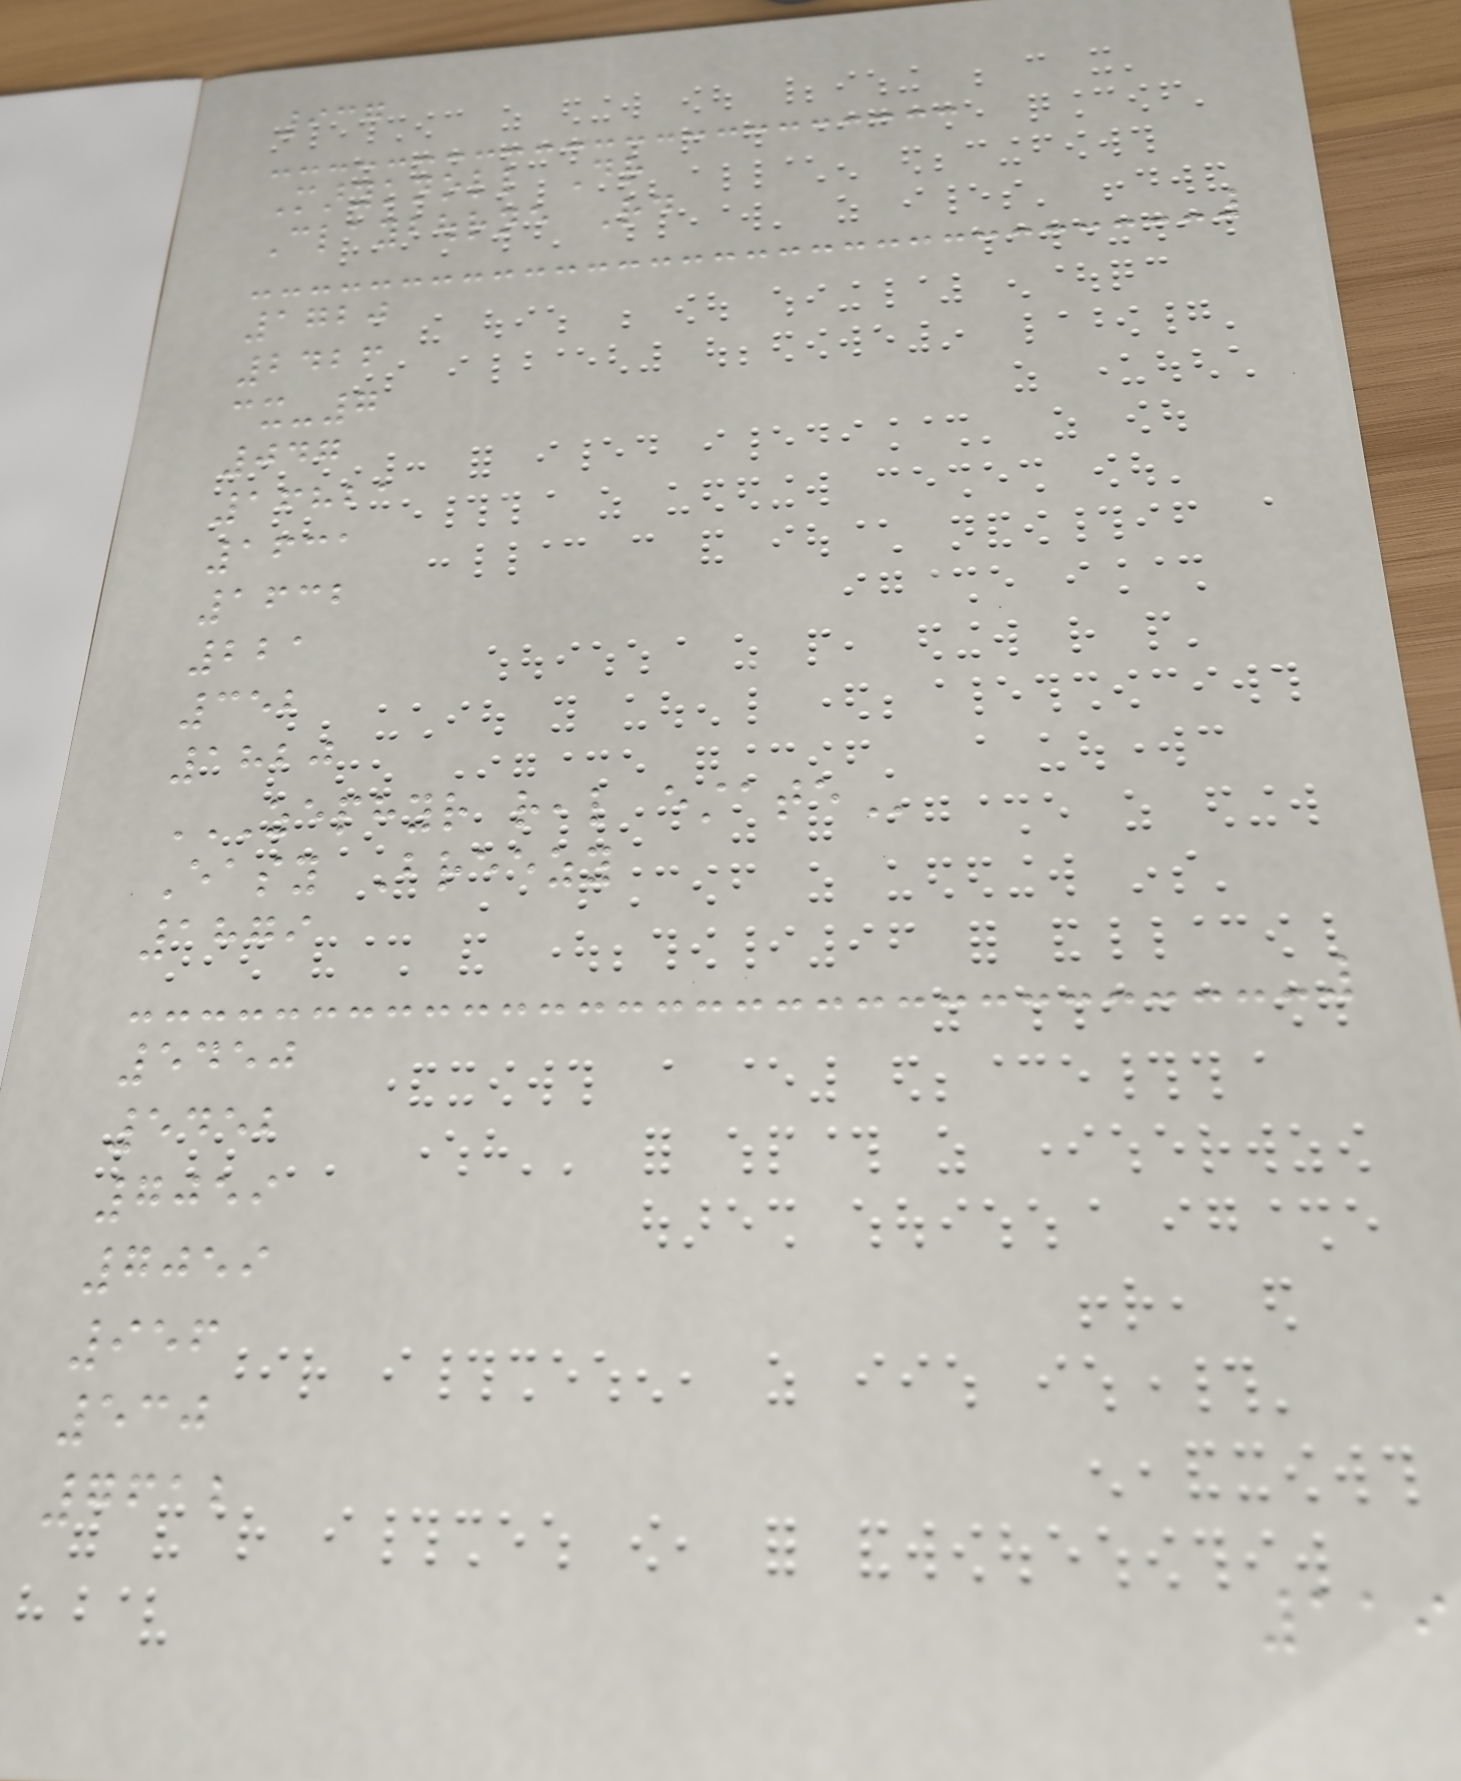937
Maryknoll Dr
Claybourne Rd
1720
2426
cx-7
047
16821
1631
1632
221
352
1820
ZEPHYR REAL ESTATE
Easy Breezy
1879
5450
5452
7059
7059
956
530
7612
119
